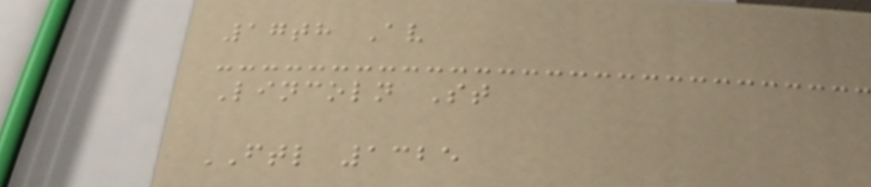17th Av
Lincoln St
FTL 1325
